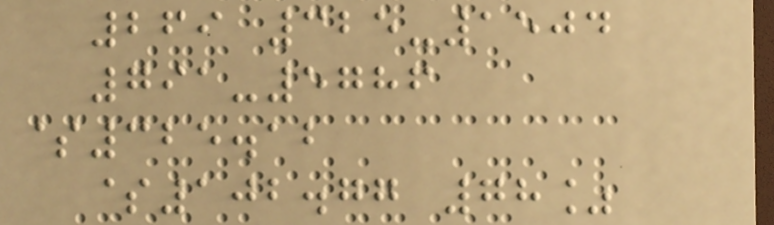269 325-1504
791-5786
$325.12
$102.77 78%
